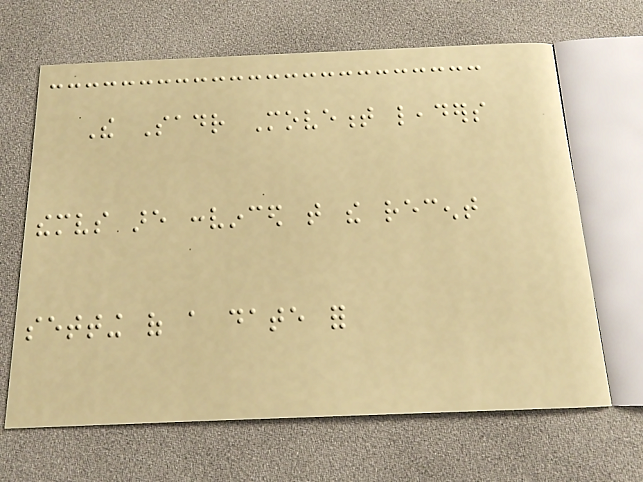The Sadr Movement leaders
themselves are convinced that the recent
setting of a date for
